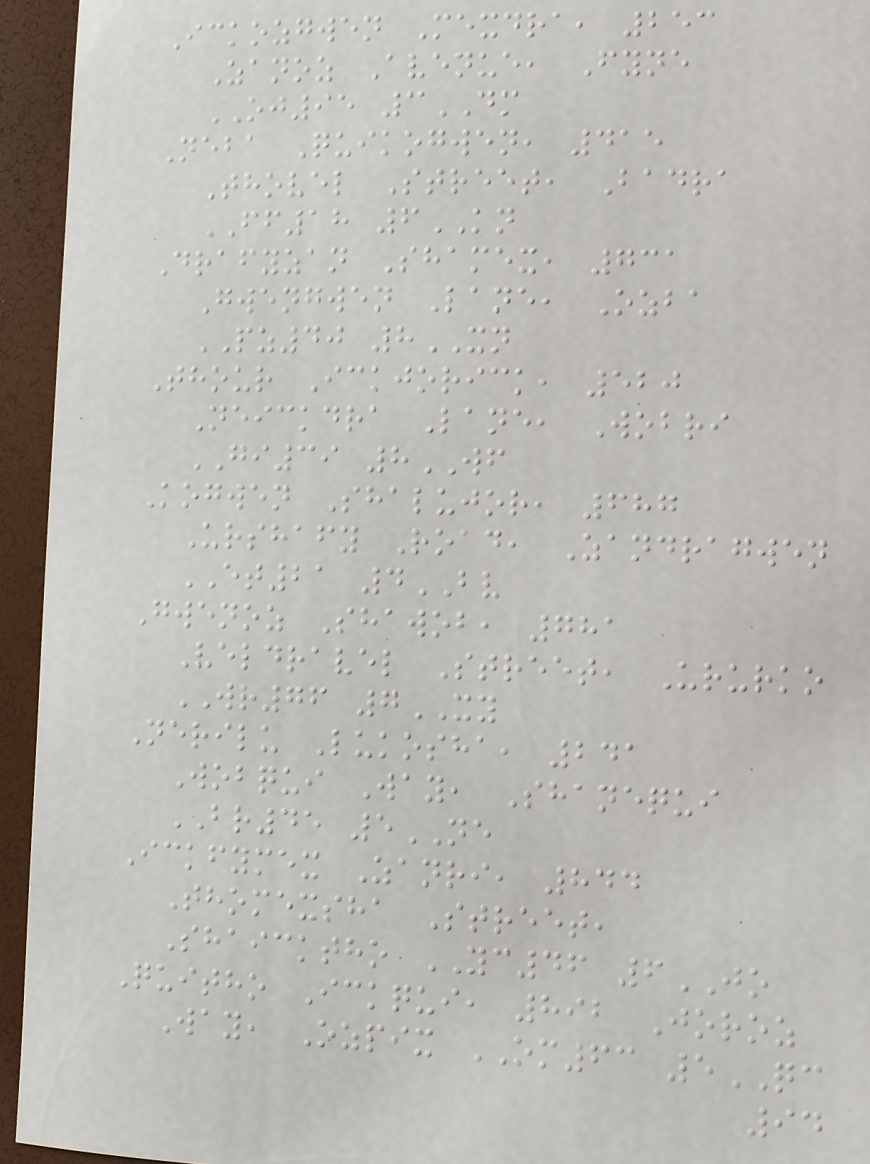Ickozgwen Mexdra, 253
Zanoz Avenue, Fyne
OJ95 3DM
Neba Quikogwen, 415
Thovel Street, Badra
FF18 6KN
Drafyzan Shamex, 731
Gwengwen Lane, Ozba
PZ40 8XN
Thour Ickjorick, 520
Neickdra Lane, Wobri
GI39 8WF
Kogwen Shalujor, 687
Urshafy Road, Zandragwen
ET21 4BV
Gwenoz Shawob, 781
Veldravel Street, Ururko
WR76 7XY
Nerilu Lukosha, 241
Wobqui Way, Shanequi
BR45 5NE
Ickfymex Zanri, 844
Thomexsha Street,
Shaicktho YC46 6JO
Quitho Ickqui, 892 Joroz
Way, Ozpix OM63 5QC
94
